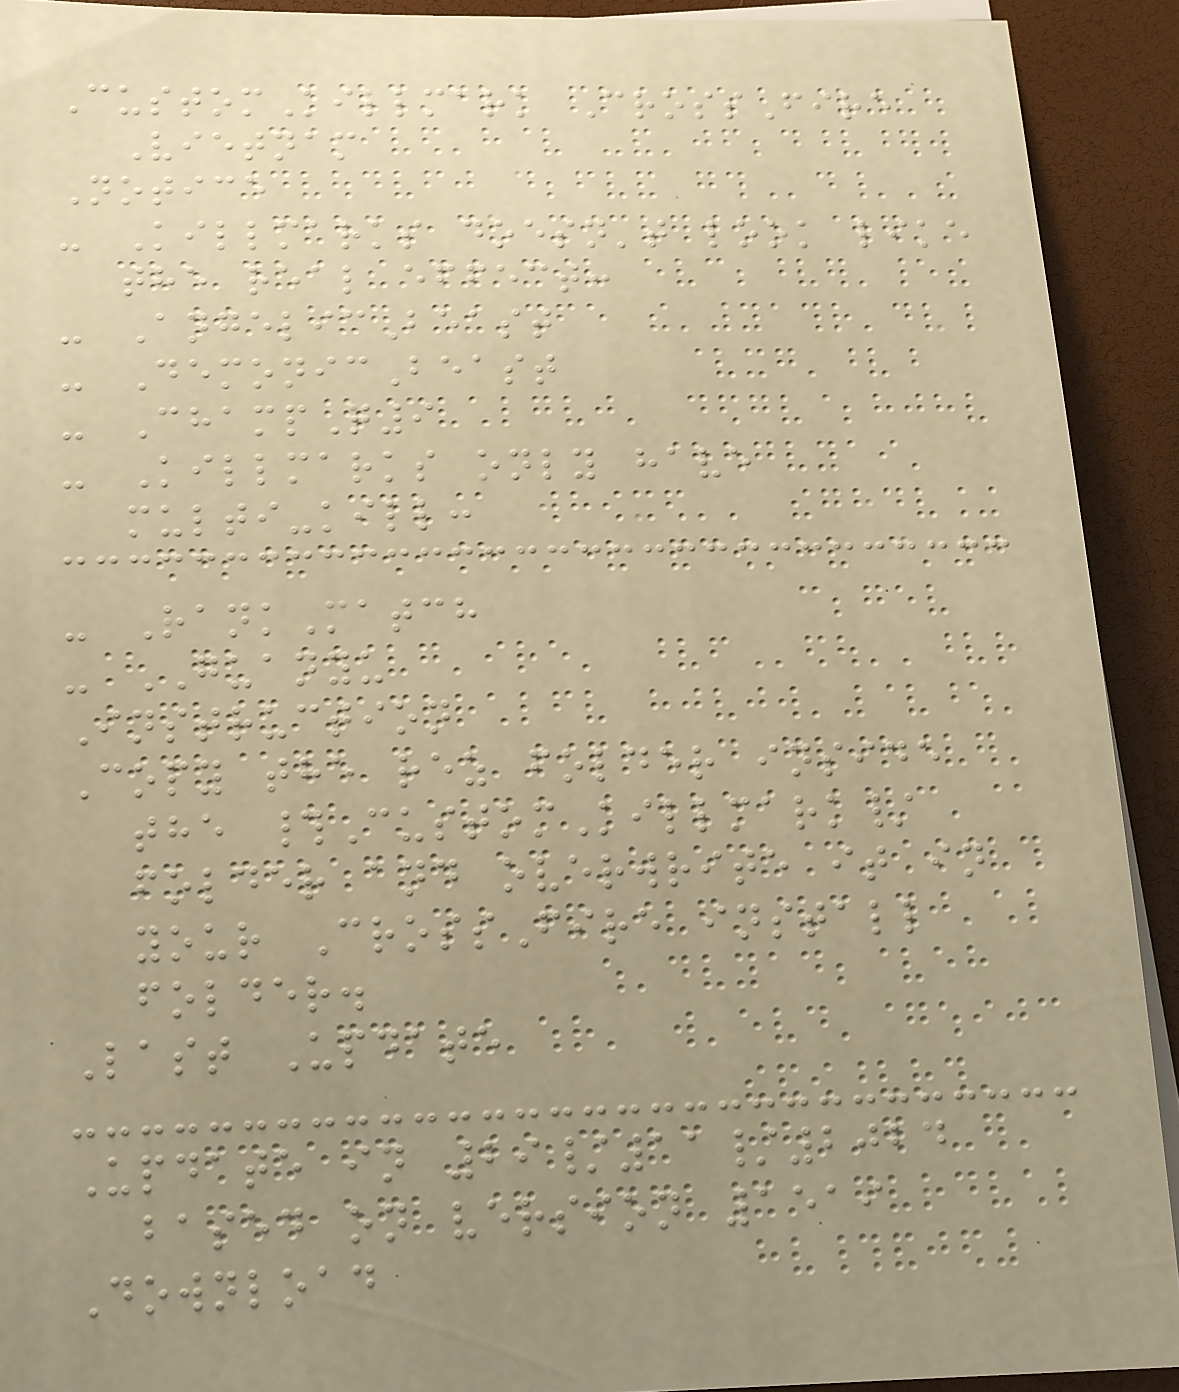CustomKillmark CrossFire
Vietnam
Notice
- Killmarks doesn't look like
the real effect:
- AngelicBeast
- DemonicBeast
- ChampQ9
- Killmarks only have
multi-kill:
- RankMatch
- GUANYU
Instruction
Copy the rez folder inside
the #CustomKillmark/
folder and overwrite it in
your CrossFire install
folder.
Last Update
Update in 29/11/2024
based on version 1519
Download
